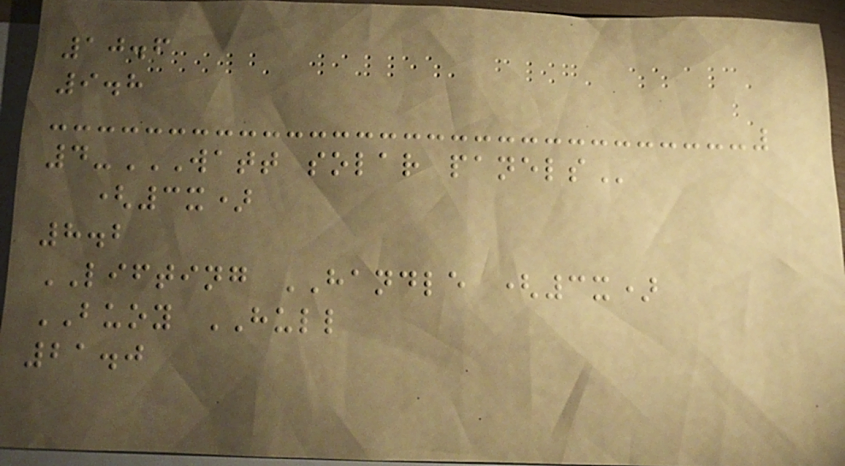10.6
9.8
4-WATT SOLAR PANELS
(3x)
8.2
LIFTING HANDLE (3x)
BUOY HULL
21.0
